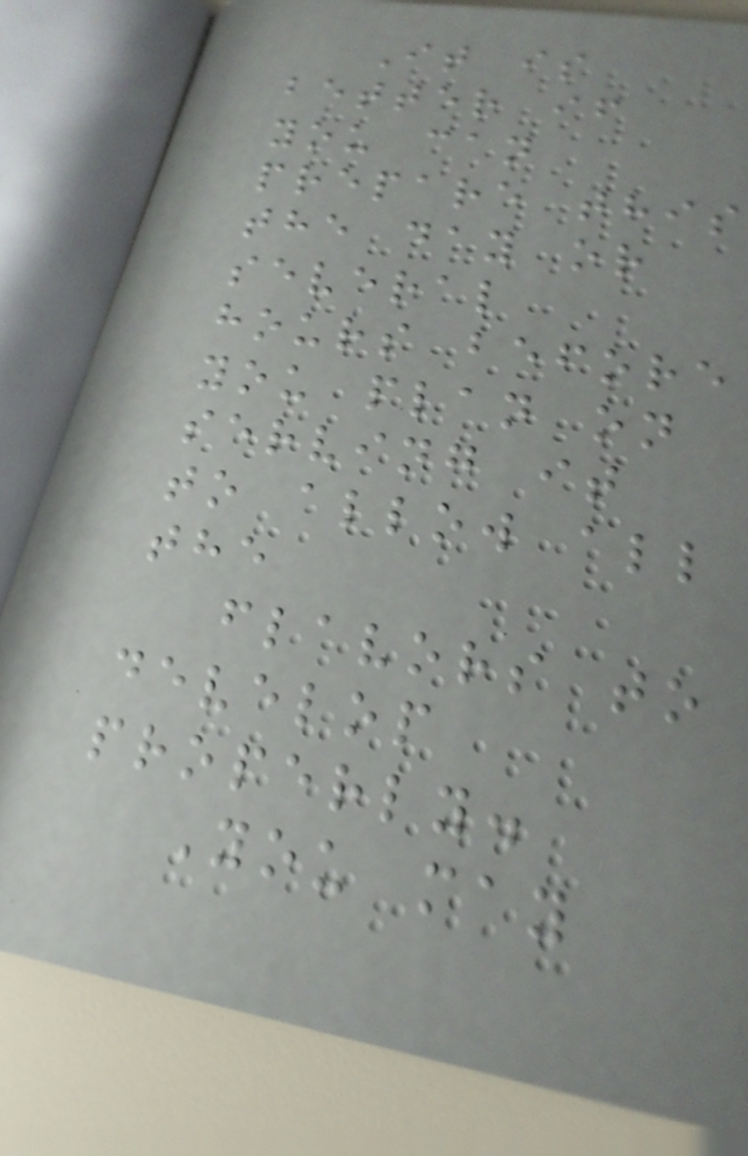It is
better if
you can
prepare this
the day or
several
hours before
you plan on
serving it
to allow all
the
flavors to
develop
properly.
You may
